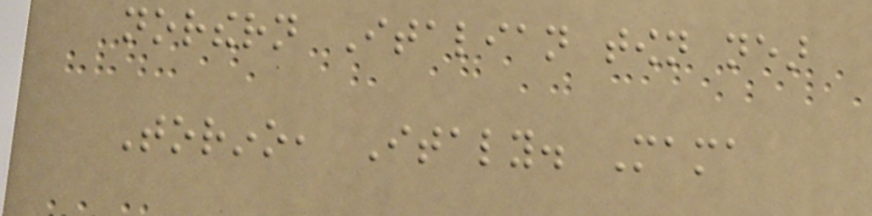northern Italian town near
Torino, Italy. Mama
